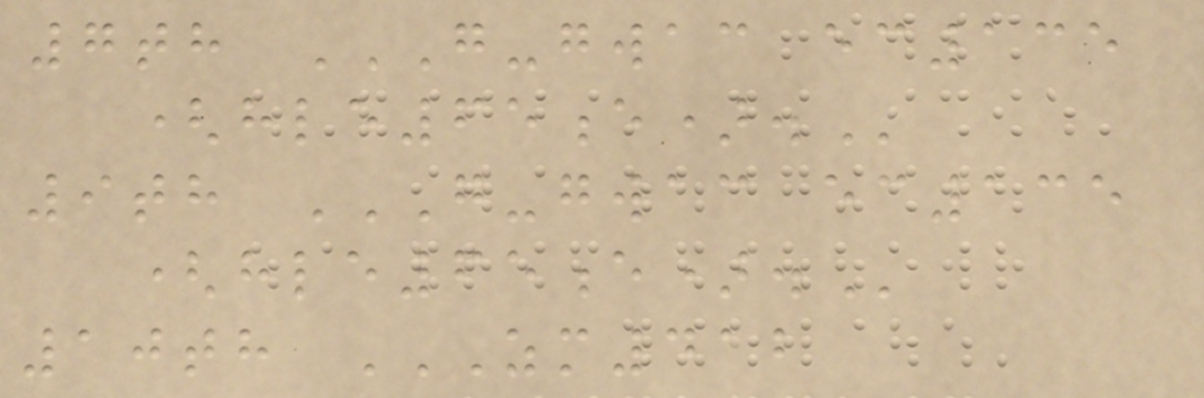7th G-GWAC EC135
(HLE65E).
9th G-GWAC EC135
(HLE65E).
10th ZM412
